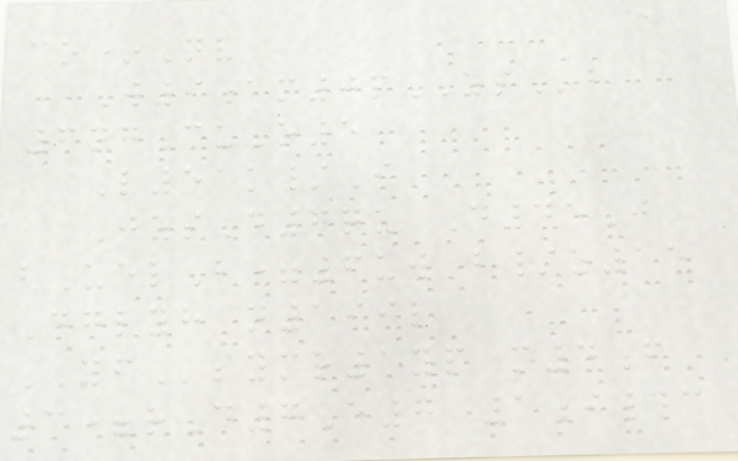co*Nv
W9am0pZSb
6ngCuO5
L51k/I
JzsD7qu D45J
bUelB=6uw b/z15
Dglyh n199l
YFsymr1yp m4f
3=rD7E7 1i#c
